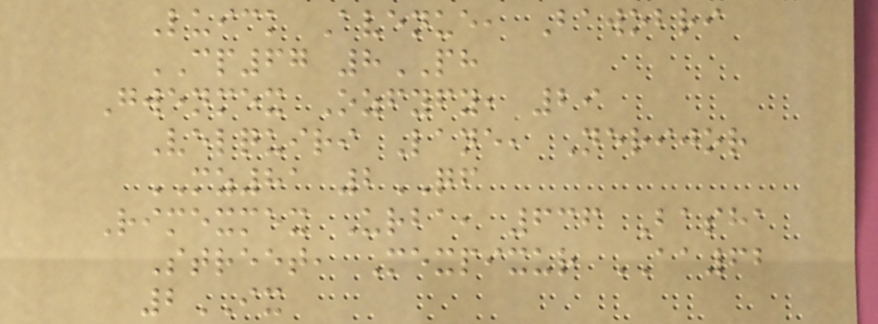Luick Avenue, Bawobri
CP67 8PH
Gwenmex Ozfyfy, 29
Velquiri Lane, Nerijor
MZ81 2QF
Rimexmex Urba, 636 Basha
Street, Mexpixur AA62
2IX
